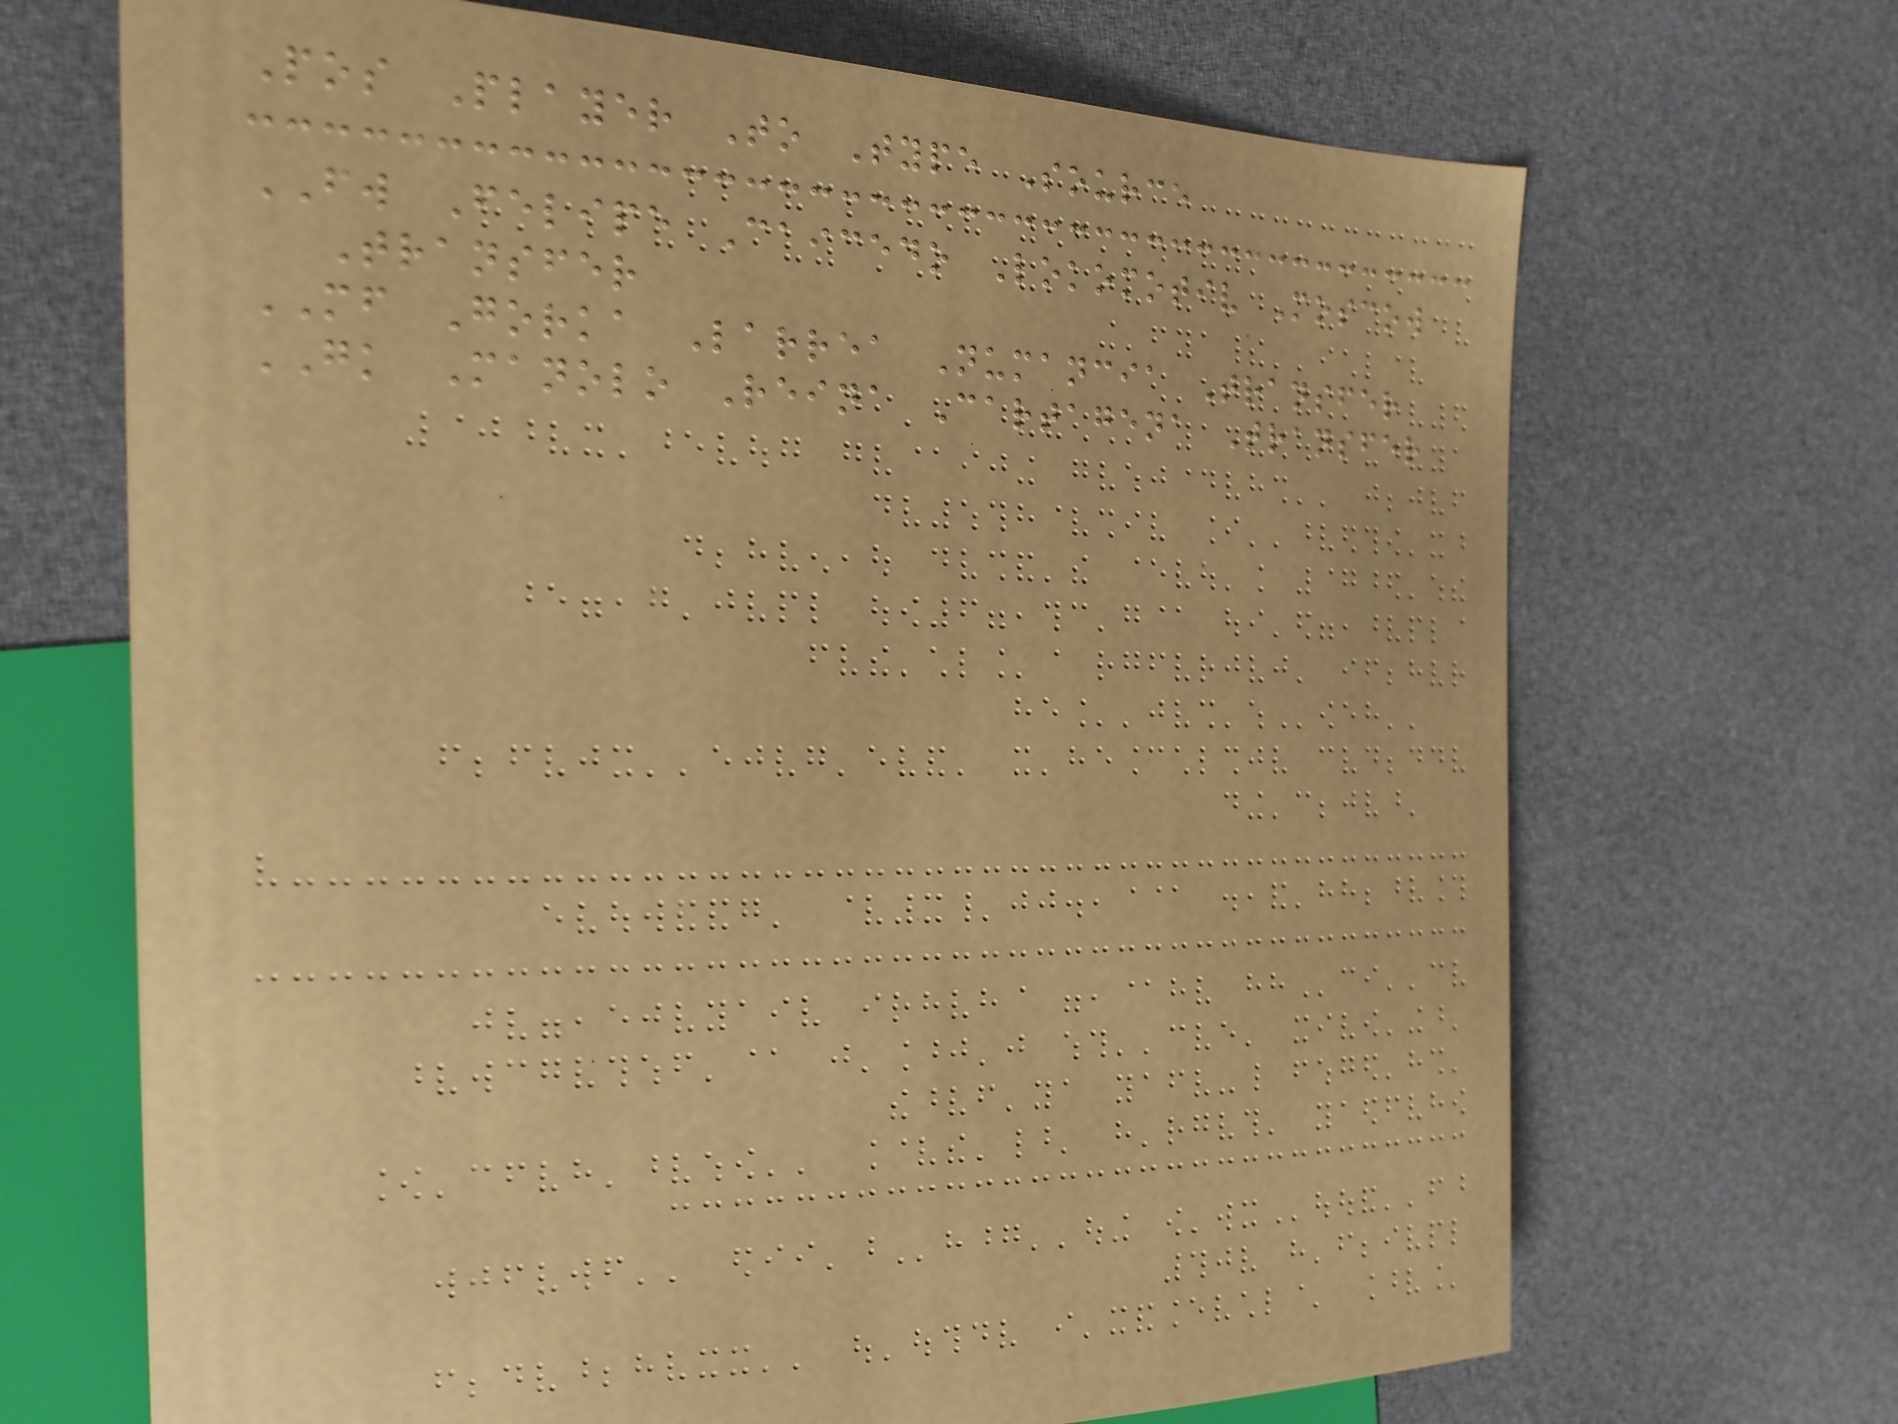Pos Player To Type Source
FW Felipe Caicedo Lokomotiv Moscow
Transfer
MF Gorka Larrea Numancia Transfer
GK Manolo Reina Cartagena Transfer
